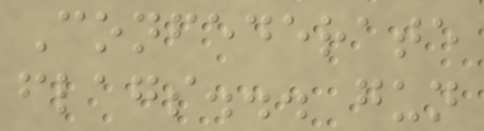Confederate
flags... gun
